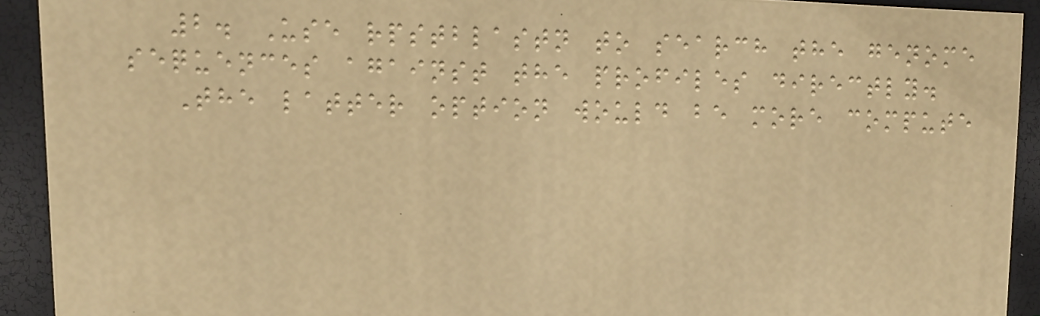2. Use rpstblastn to search the genome
sequences against the profiles directly.
The latter option would be more compute
